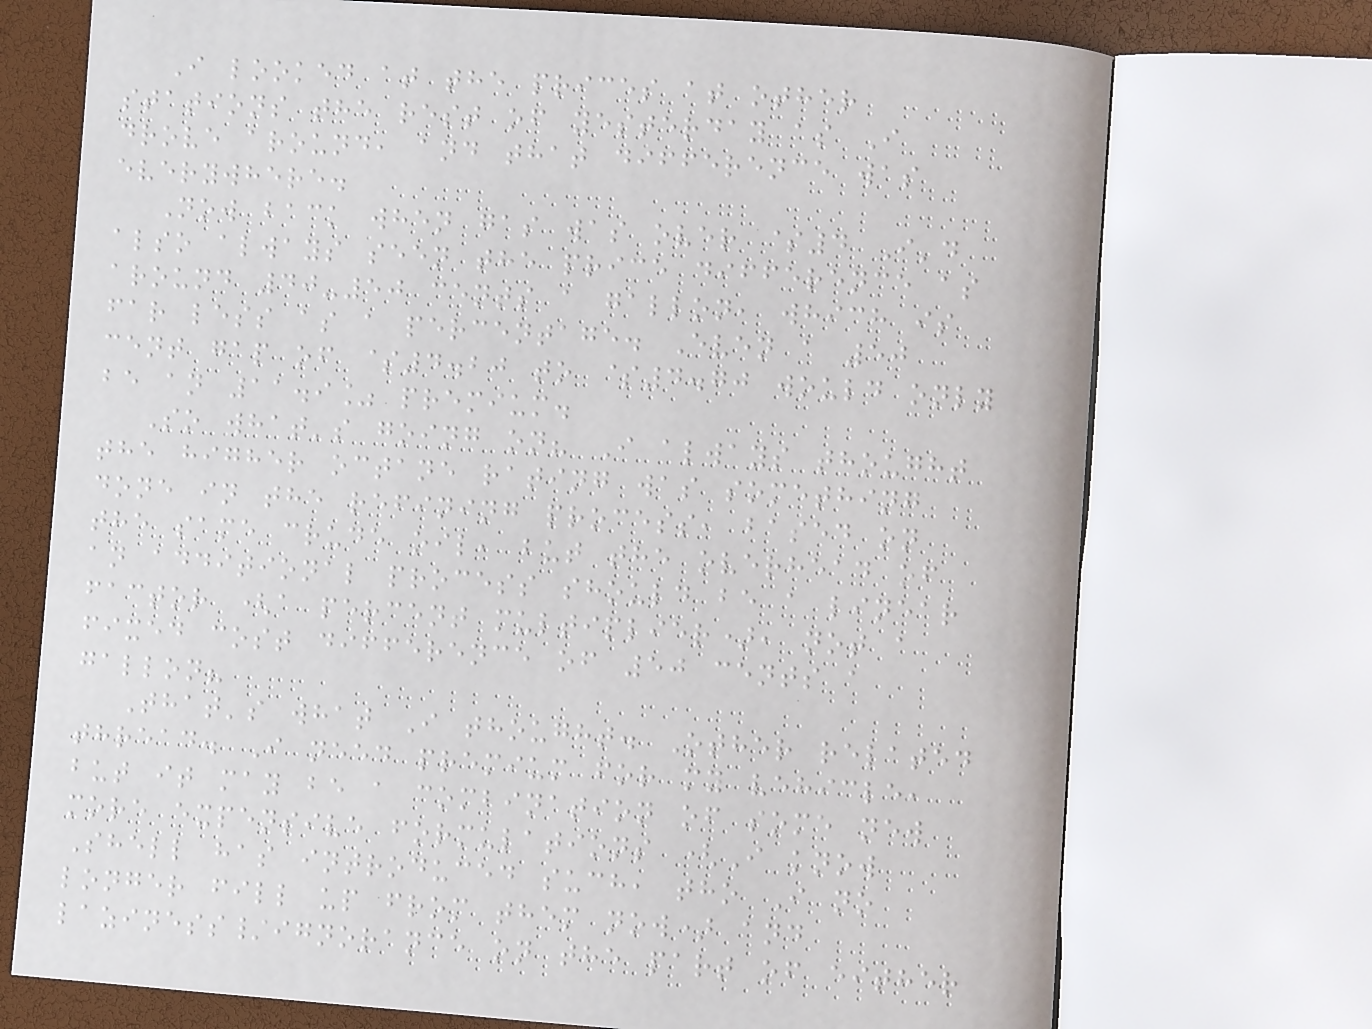I looked at the prices at other
stations the rest of yesterday as I
drove around, and that difference was
everywhere.
Now back when gas was over $4 I'd
also always seen the price difference as
around 40-50 cents a gallon, which is
far less as a percentage. Even a 50
cent gap of $4.20 to $4.70 would only
be an 11.9% premium.
So what's going on? I always thought
the higher octane rating was something
done in the refining process, based on
the same crude oil, but the overhead of
an additional process should be a linear
factor (a percent multiplier), not a
fixed cost difference of 50 cents a
gallon?
That's what I thought. Other related
thread. I need premium for my vehicle,
but it may be a combination of some new
more expensive formulations (I know
Shell has introduced such, tho I no
longer fill up from them now) and
laziness/ignorance on the part of either
